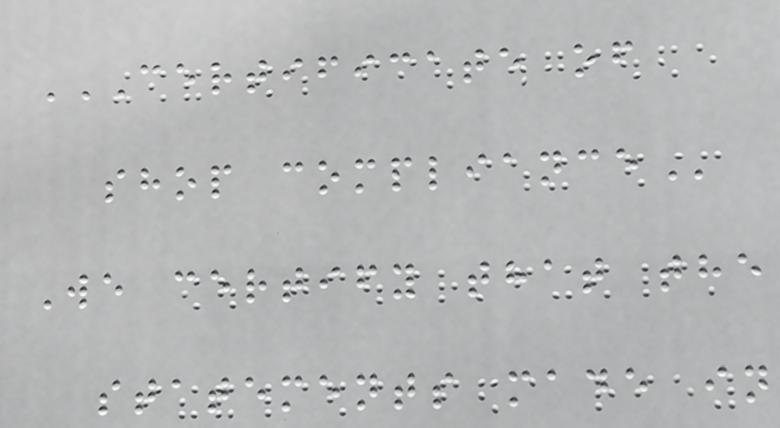CERTIFICATE OF
SHOP COMPLIANCE
We certify that the
statements made in
